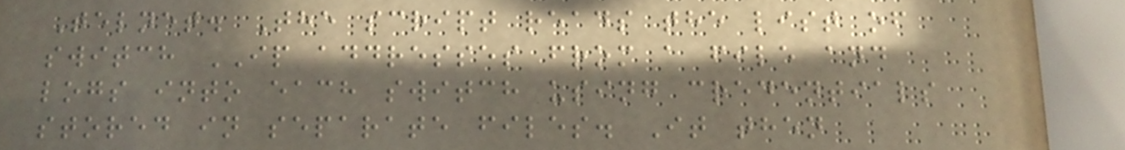Telnet. The script reads the list of
switch IP addresses from a file and
logs into each switch using credentials
stored in separate files. It then
